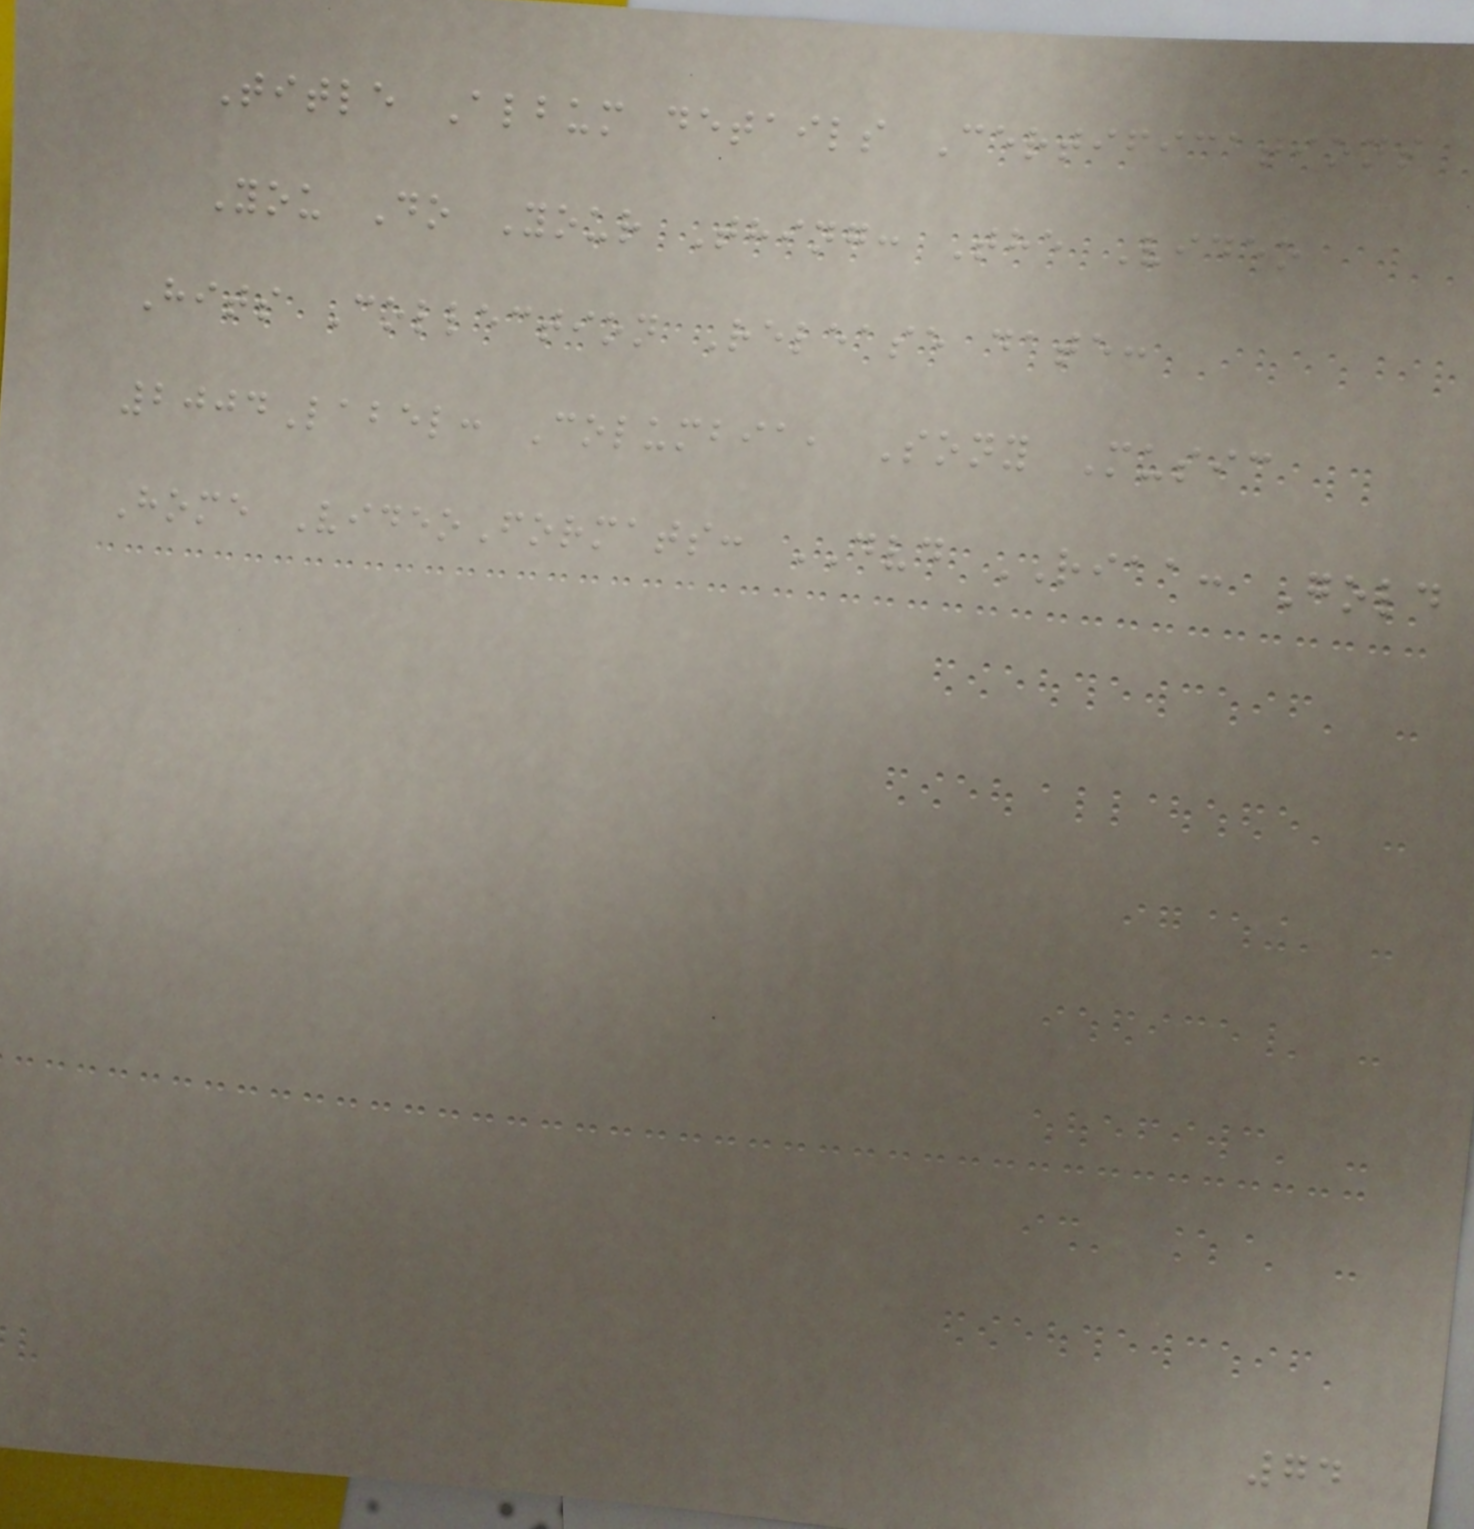Title Album details Certifications
You Do Your Thing: The Video
Hits Collection Release date:
2004Label: Columbia, Sony Music
Home VideoFormats: DVD RIAA: Gold
74
